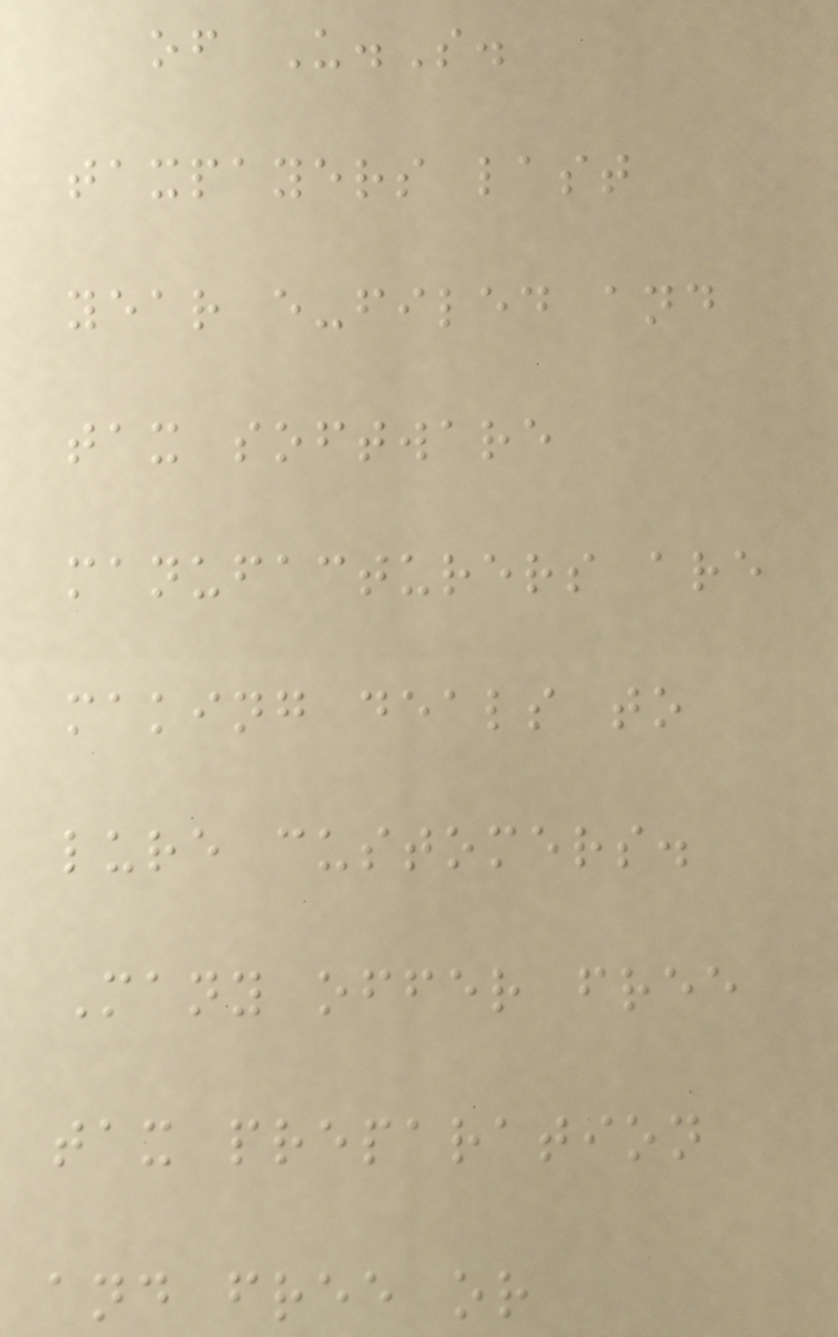of U.S.
taxpayers last
year e-filed and
tax software
manufacturers are
making deals to
lure customers.
Many offer free
tax preparation
and free or
